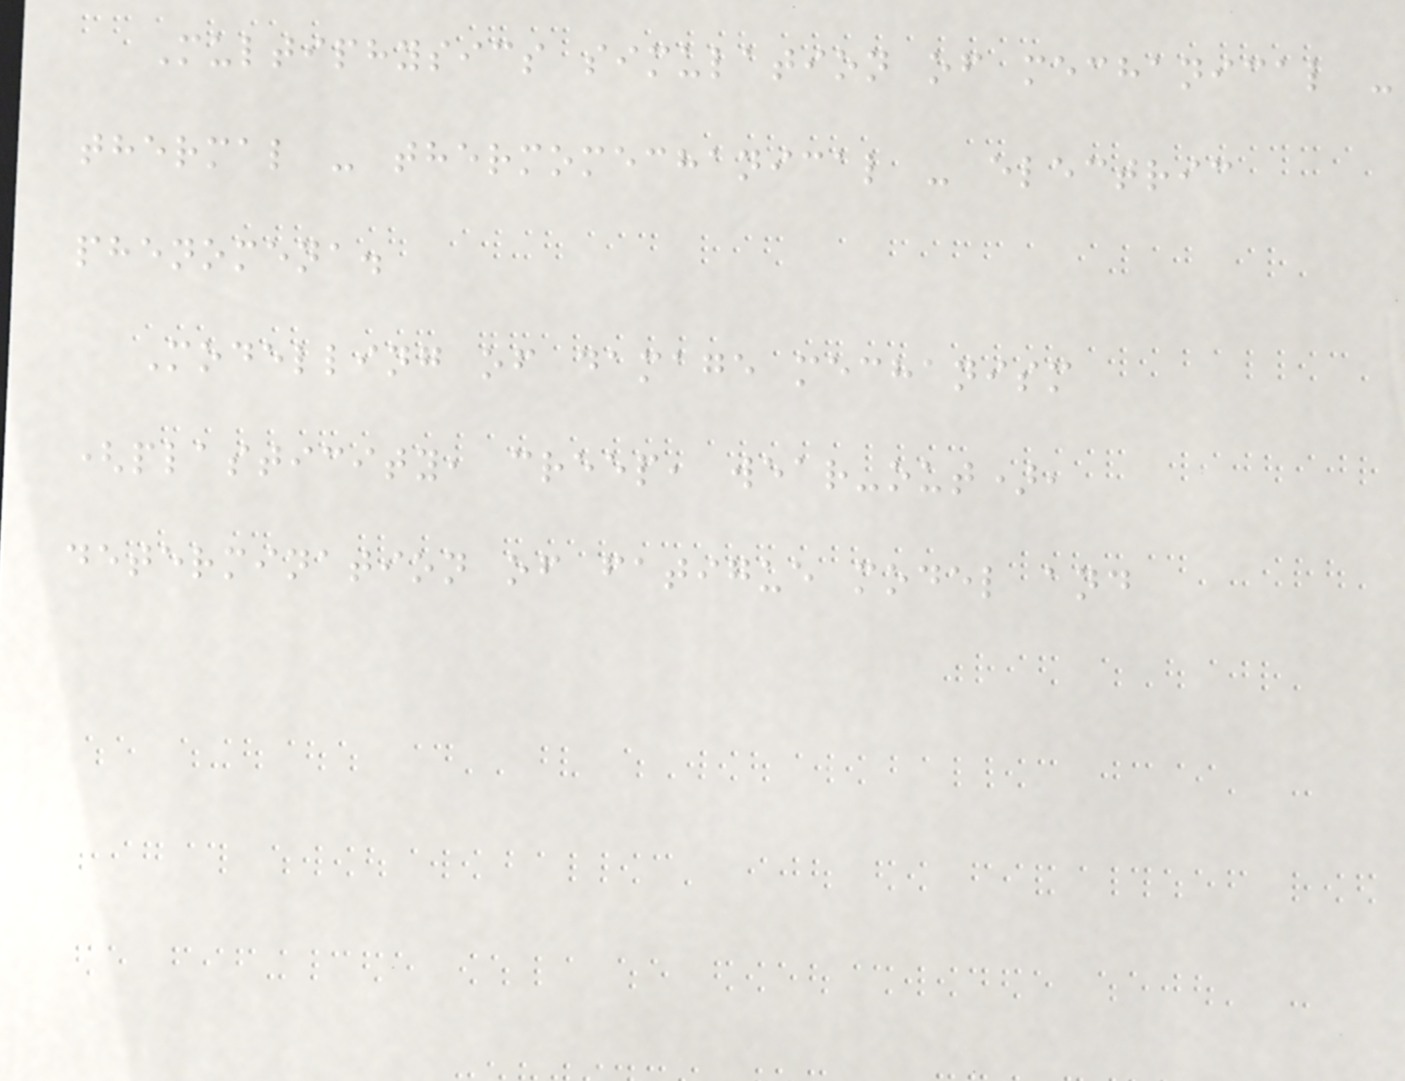Multiphysics simulation of mechanical -
thermal - thermomechanical - electric
phenomena.
Modelling of damage mechanism
(plasticity, creep, wear-out),
determination of fatigue model and
